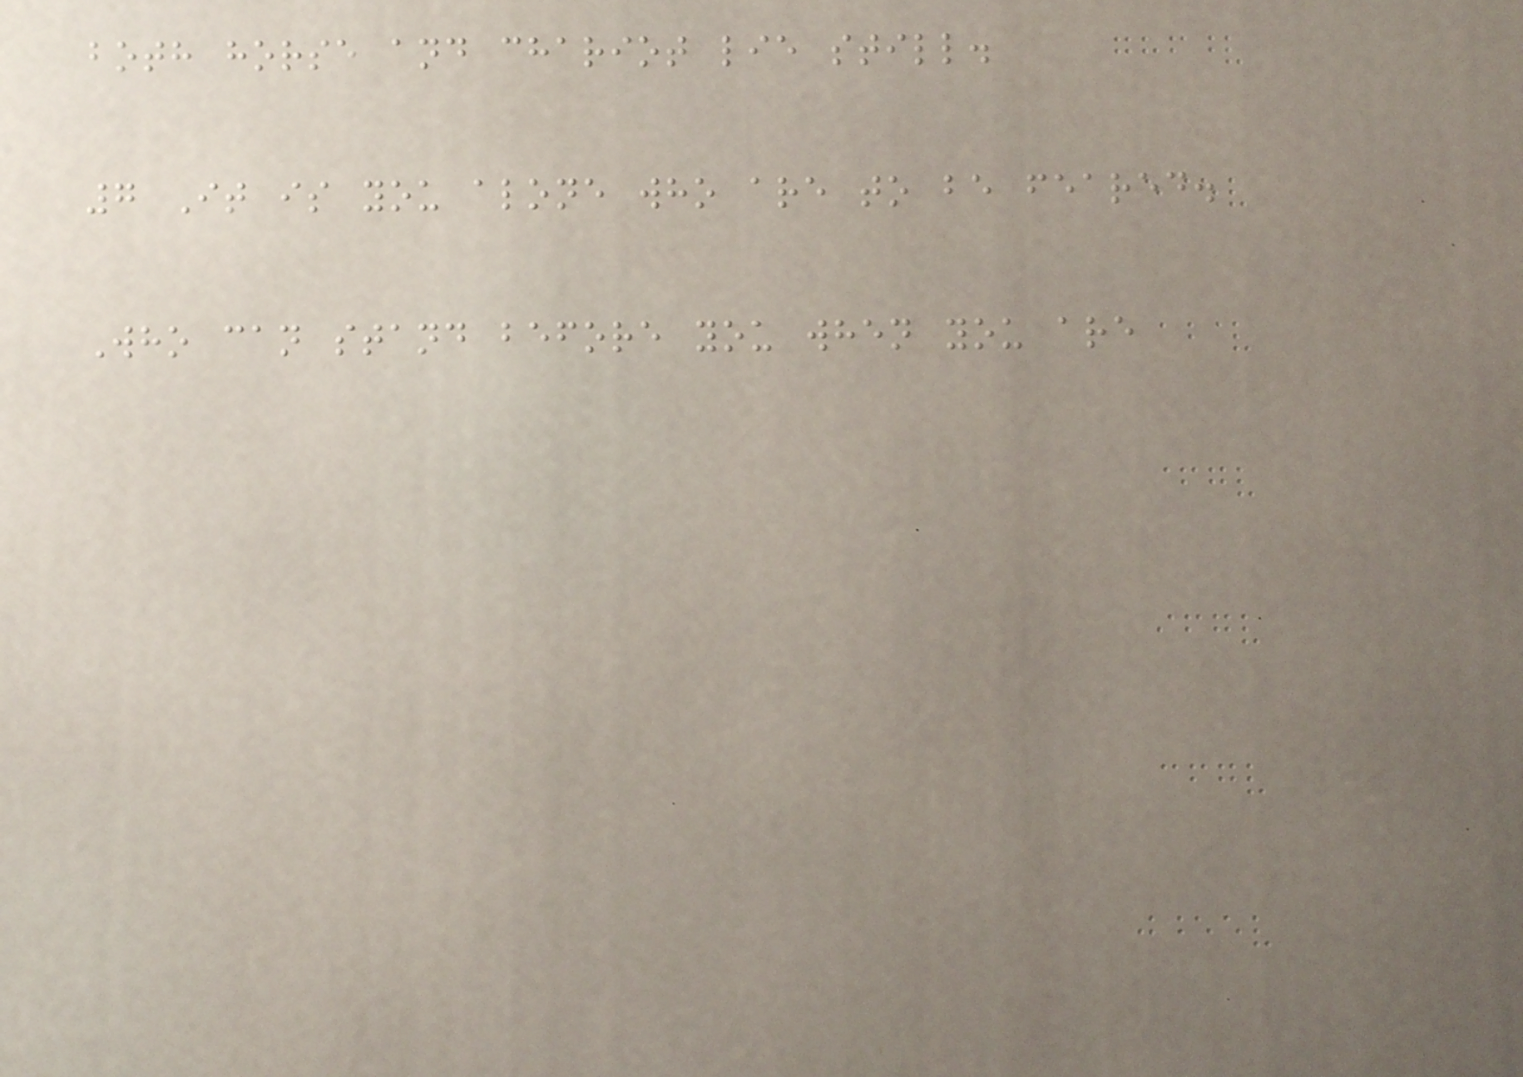both horse and chariot lie still.
7 It is you alone who are to be feared.
Who can stand before you when you are
